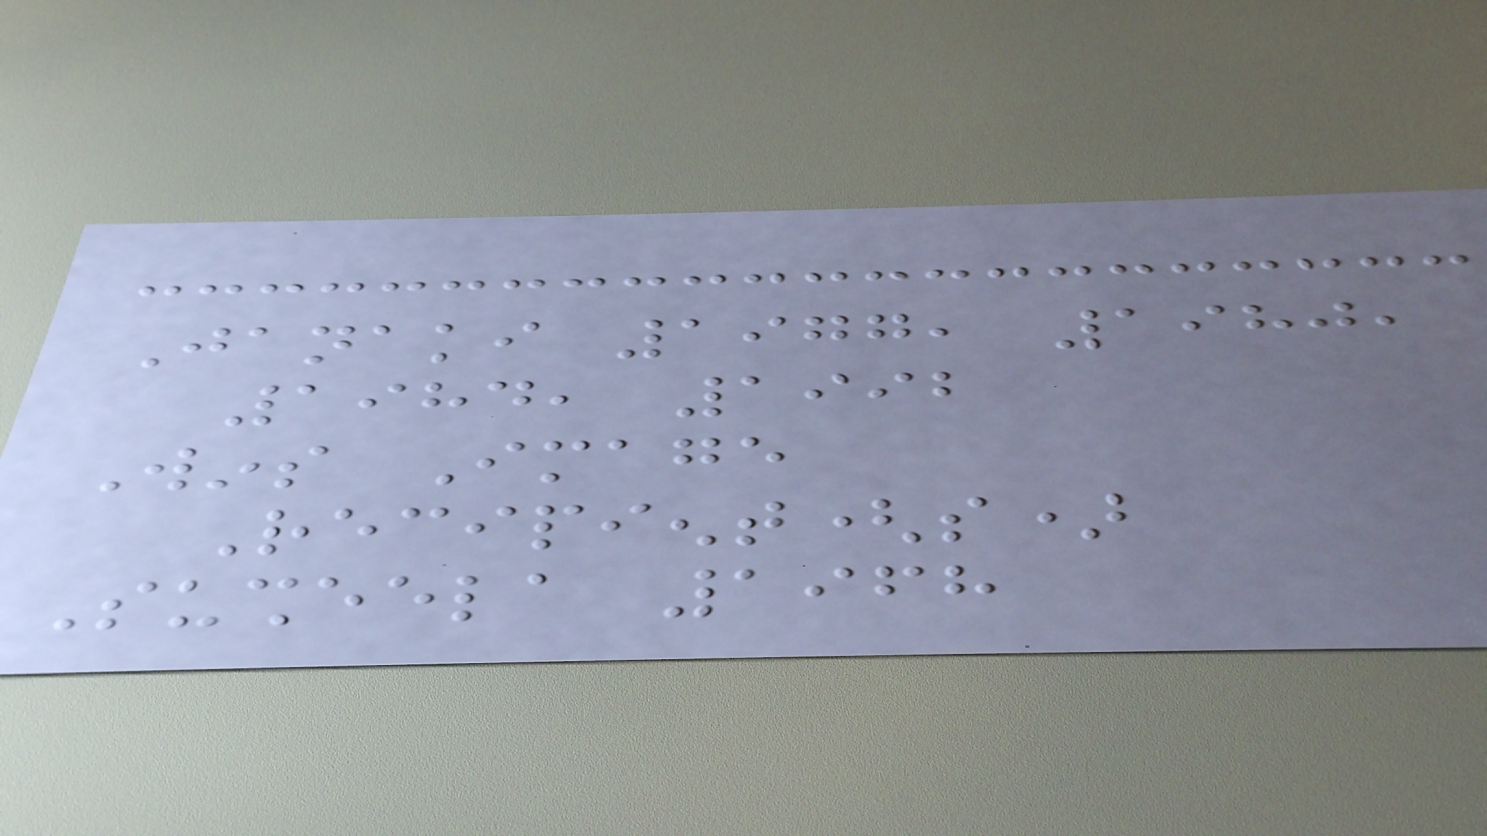Janaki 1977, 1980,
1984, 1992
Wins Image
Recipient(s)
Susheela 1968
